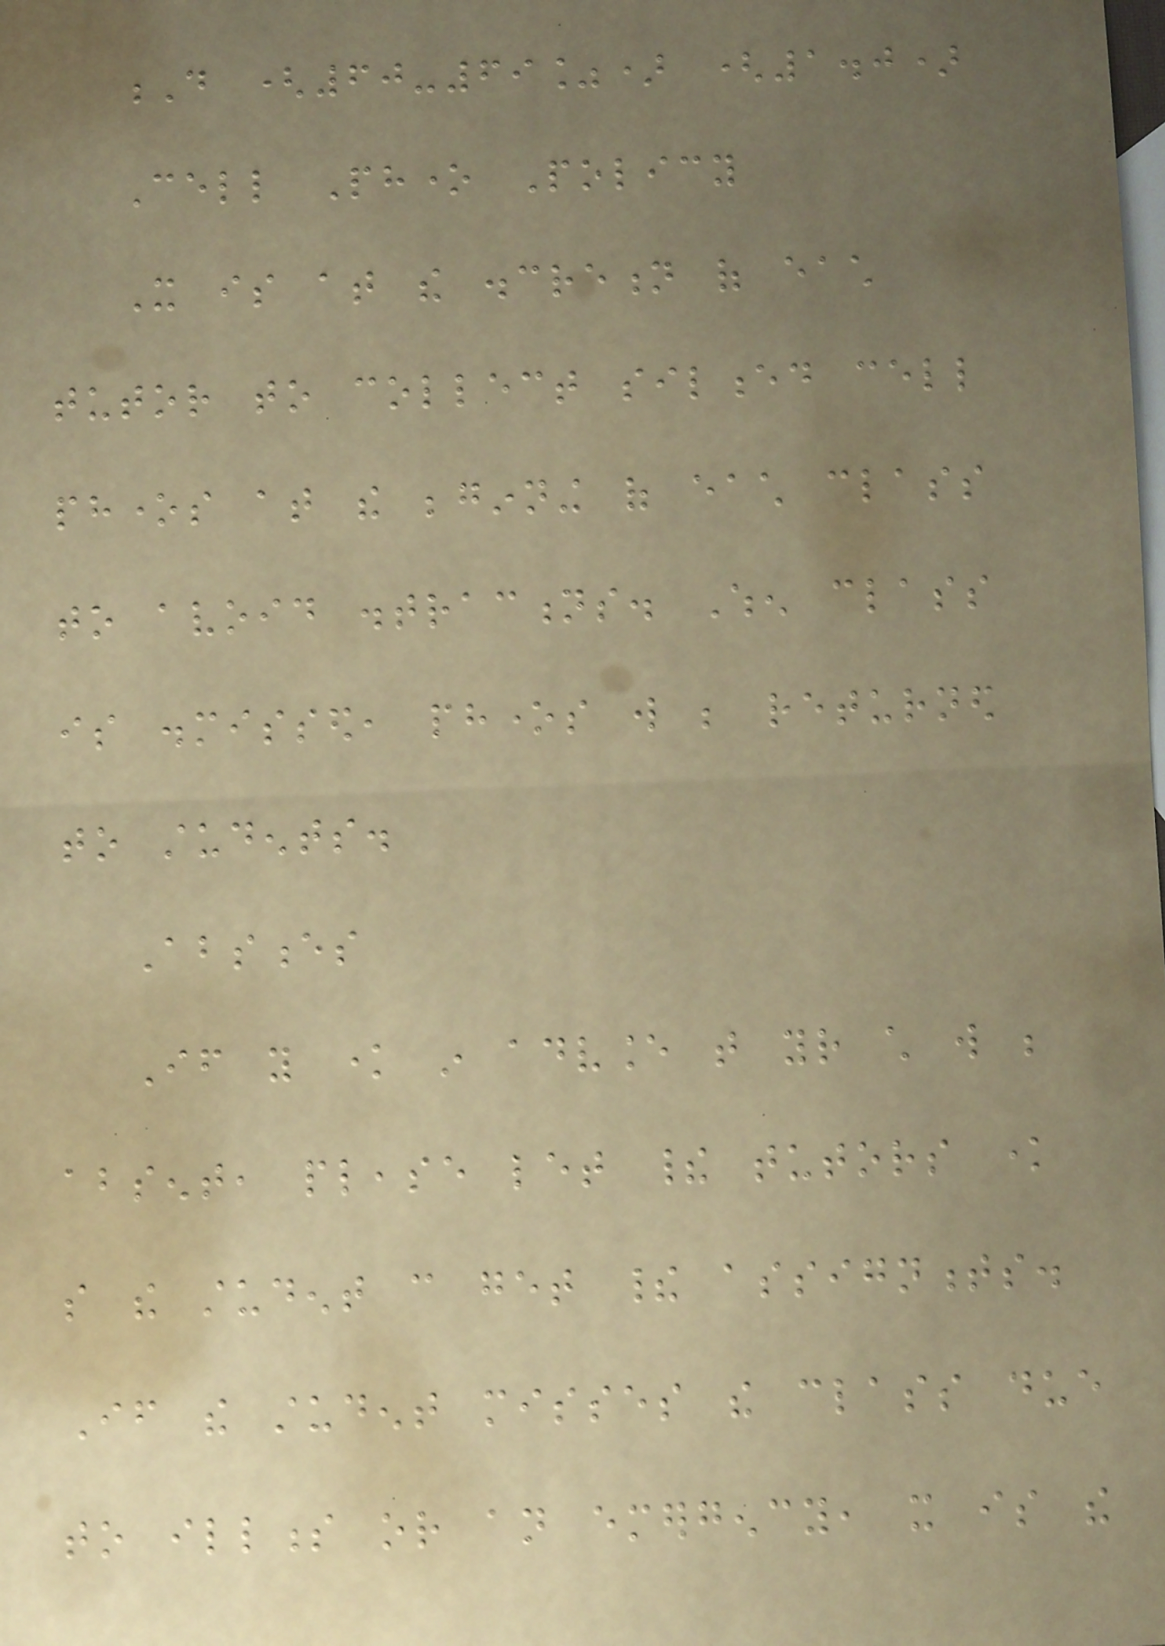D (60-69%) (1.0)
Cell Phone Policy
It is at the discretion of each
tutor to collect silenced cell
phones at the beginning of each class
to avoid distractions. When class
is dismissed, phones will be returned
to students.
Absences
If you know in advance that your child will be
absent, please let their tutors know
so the student can get their assignments.
If the student misses the class due
to illness or an emergency, it is the
